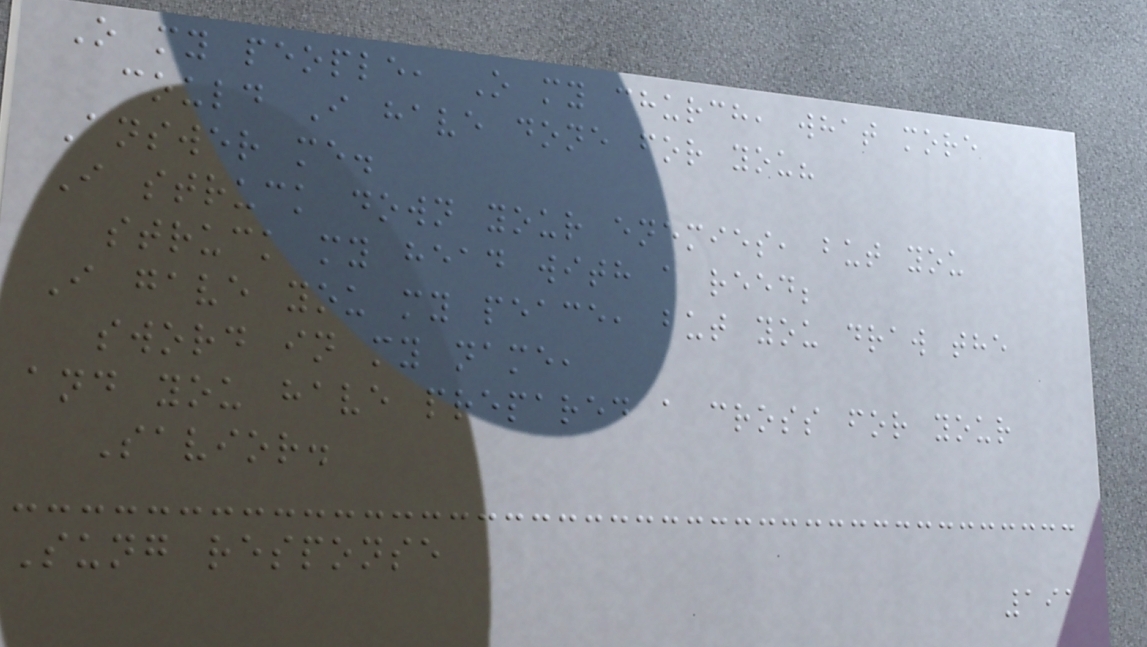O my people, O my church, what more
could I have done for you?
Answer me.
I struck down your enemies, but you
struck my head with a reed;
I gave you my peace, but you draw the
sword in my name,
and you have prepared a cross for your
Savior.
Sung response
191
